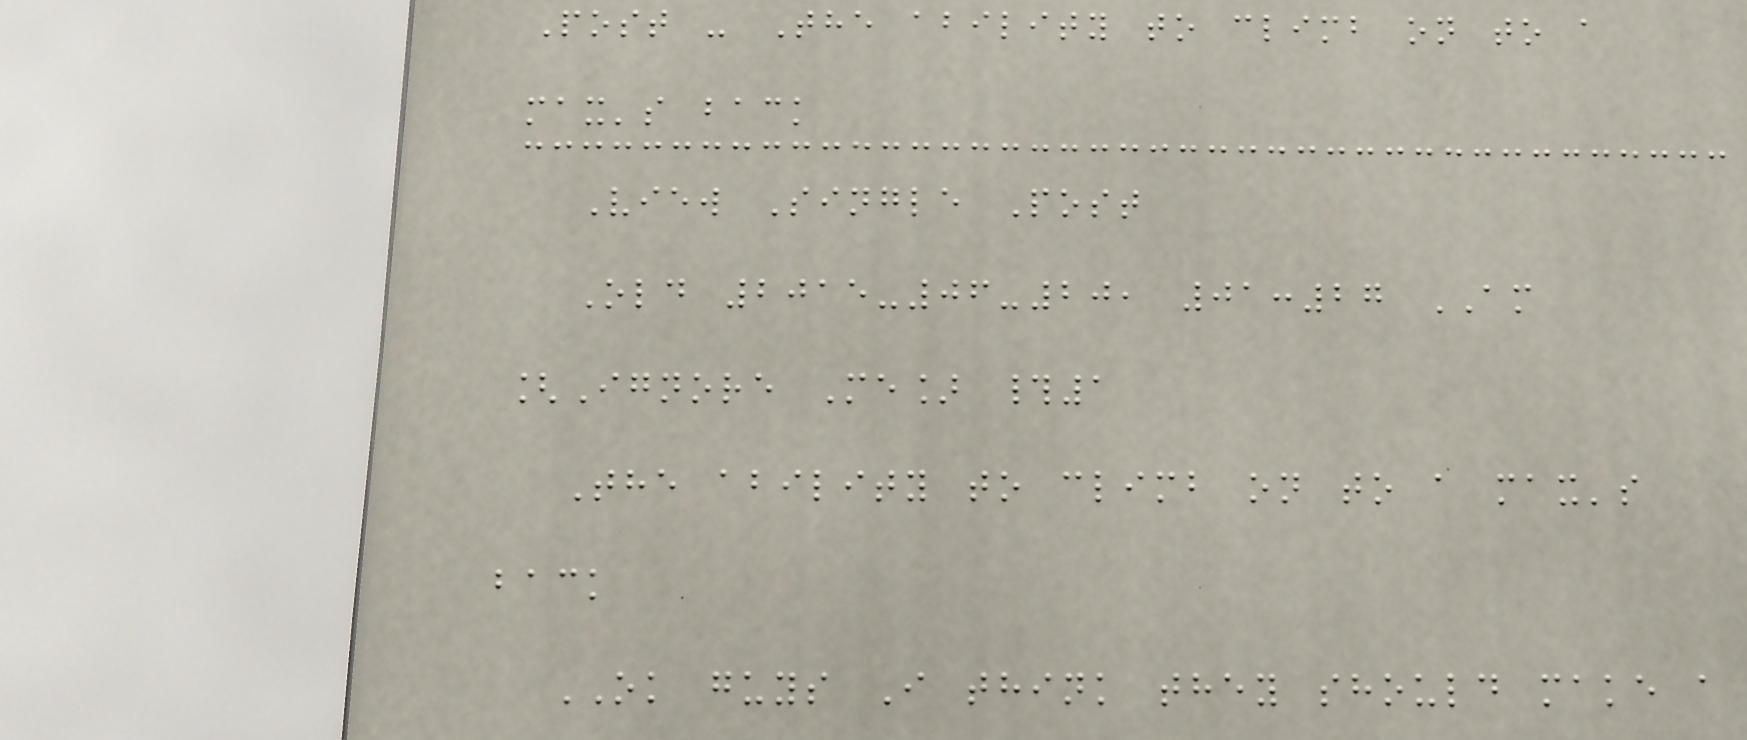Post - The ability to climb on to a
max's back
View Single Post
Old 2015-06-20, 01:27 AM
[Ignore Me] #1
The ability to climb on to a max's
back
OK guys I think they should make a
